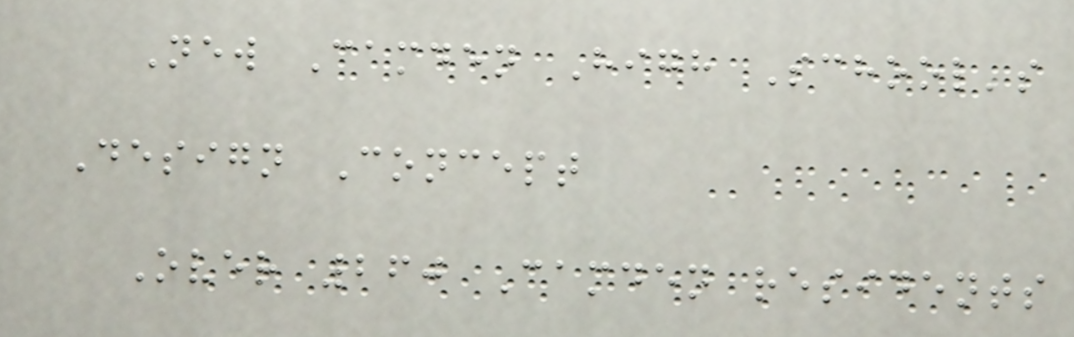New Camden High School's
Design Concept
Over 260 Camden residents
